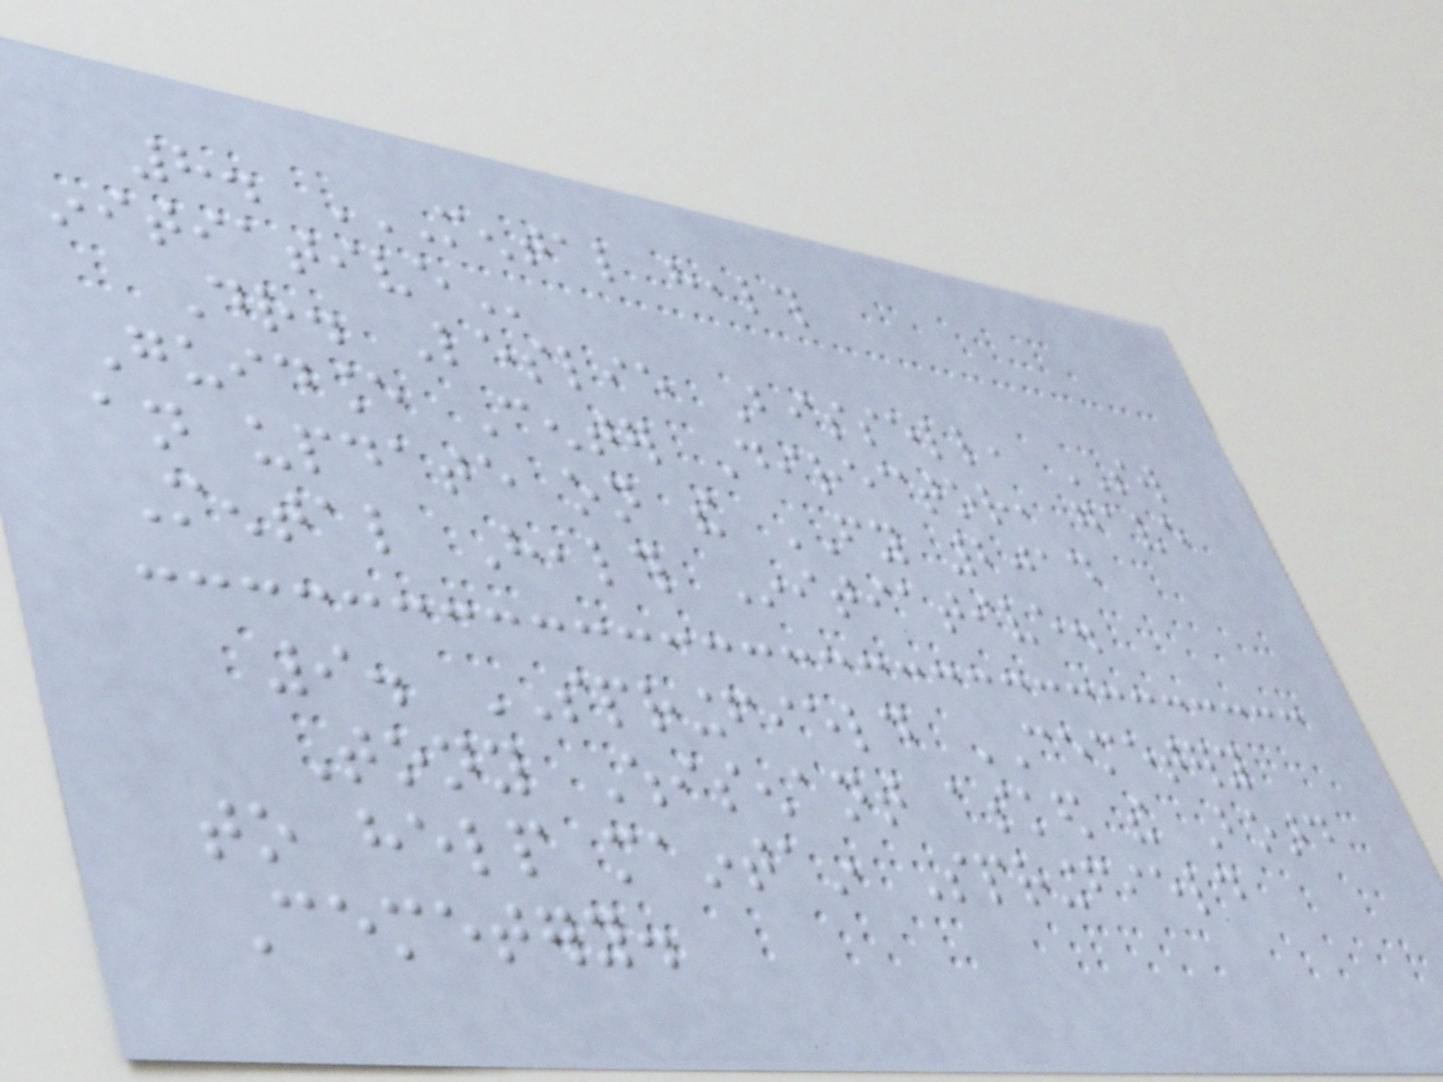8. MENTAL HEALTH
INITIATIVE
Dr. Leslie Bissell, SW
Guidance Center Director, gave
an update on the FY 2014
Mental Health Initiative.
9. SPRINGFIELD CEMETERY
Tony Whisenant asked the Board
to help maintain Springfield
Cemetery.
